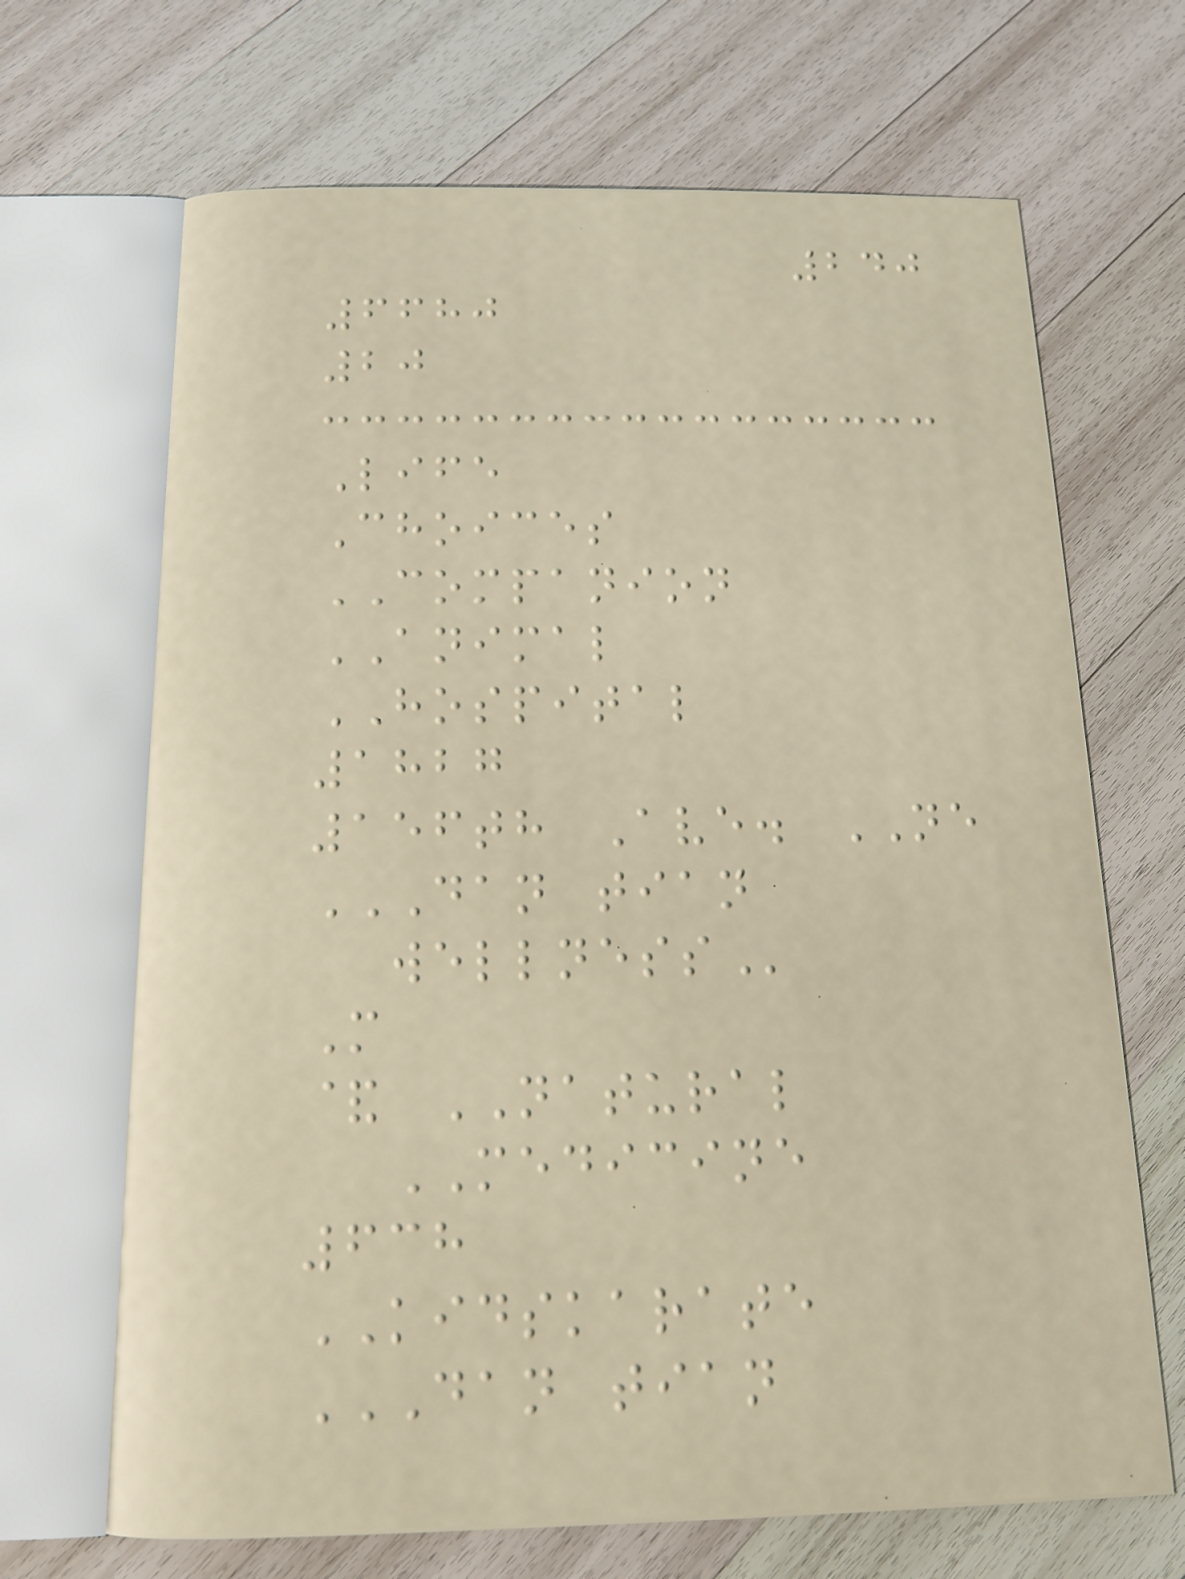240
6680
20
Life
Choices
COMPANION
ANIMAL
HOSPITAL
1827
156th Ave. NE
DAN TIAN
WELLNESS
M
& NATURAL
MEDICINE
638
KIDSKARATE
DAN TIAN
